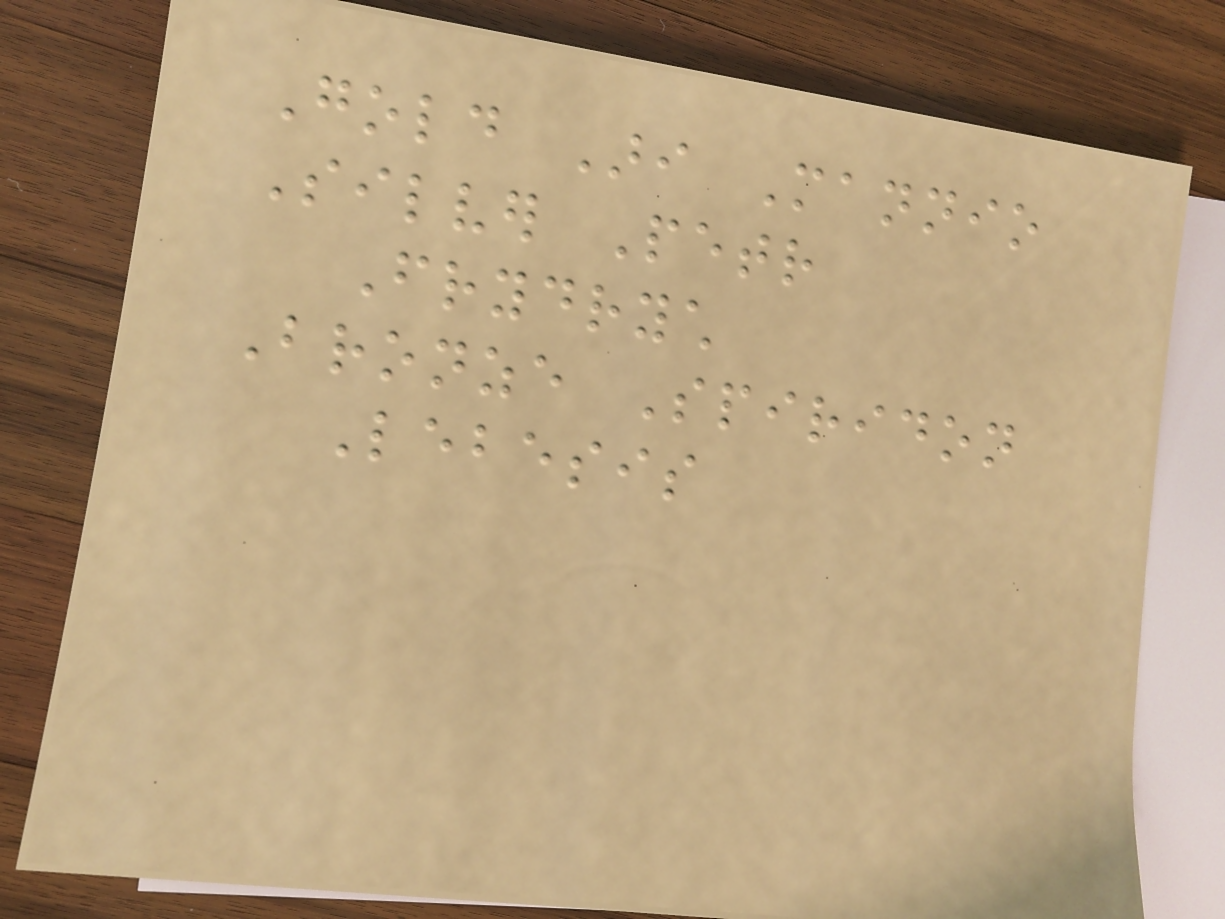Gold Ari Mannio
Silver Petr
Frydrych
Bronze Spiridon
Lebesis
